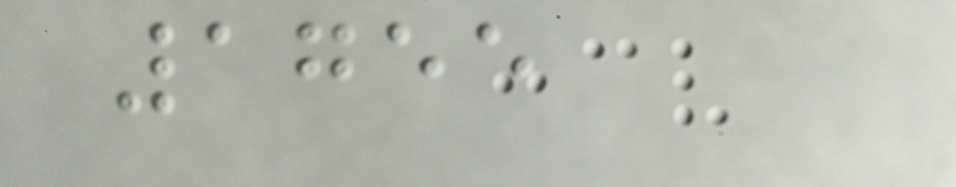1755
